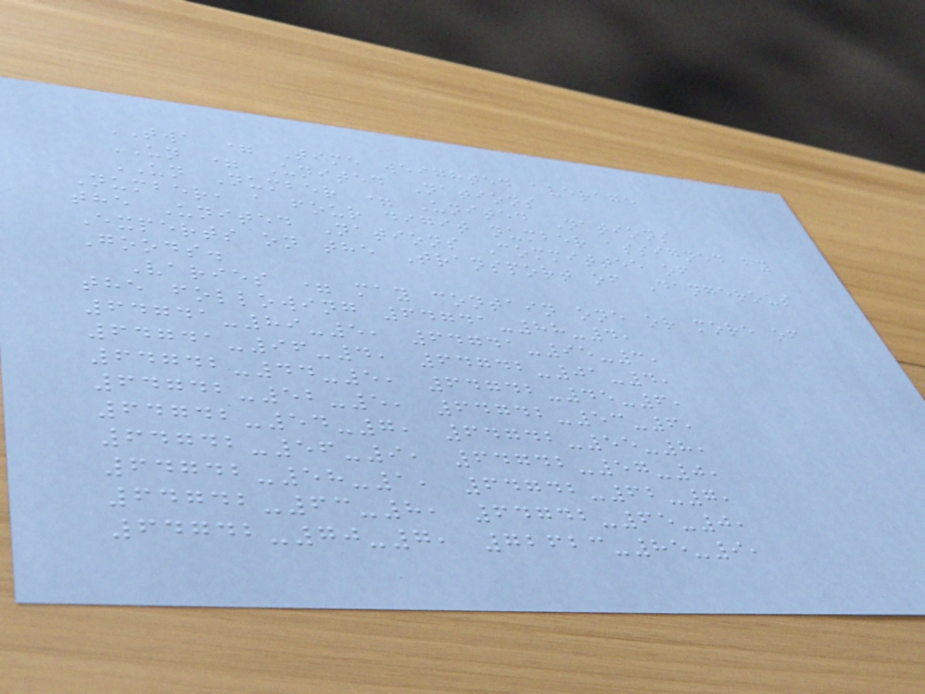TWA = Time weighted average
UN = United Nations
UN Number = United Nations
Number, a four digit number assigned by
the United Nations Committee of
Experts on the Transport of Dangerous
Goods.
Varies = may contain one or more of
the following 64741-88-4,
64741-89-5, 64741-95-3,
64741-96-4, 64742-01-4,
64742-44-5, 64742-45-6,
64742-52-5, 64742-53-6,
64742-54-7, 64742-55-8,
64742-56-9, 64742-57-0,
64742-58-1, 64742-62-7,
64742-63-8, 64742-65-0,
64742-70-7, 72623-85-9,
